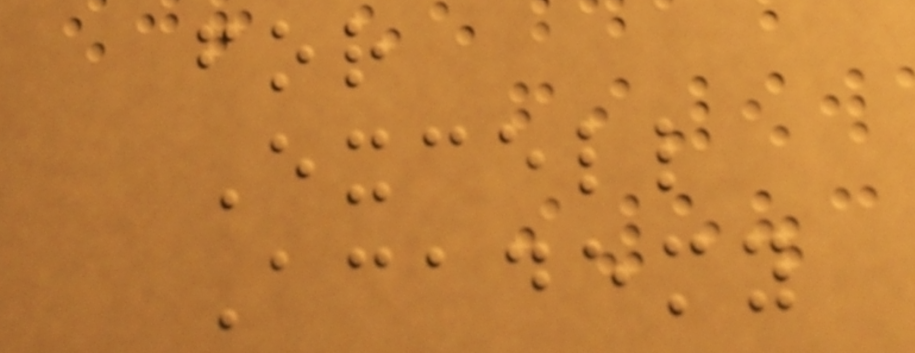for
Excell
Academy
